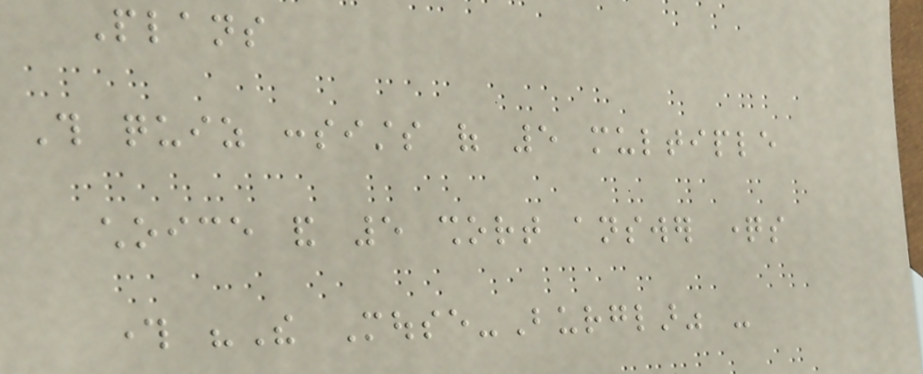Plans
This quiz consists of 5 multiple
choice and 5 short answer questions
through "The Mouse-Burglar" -
